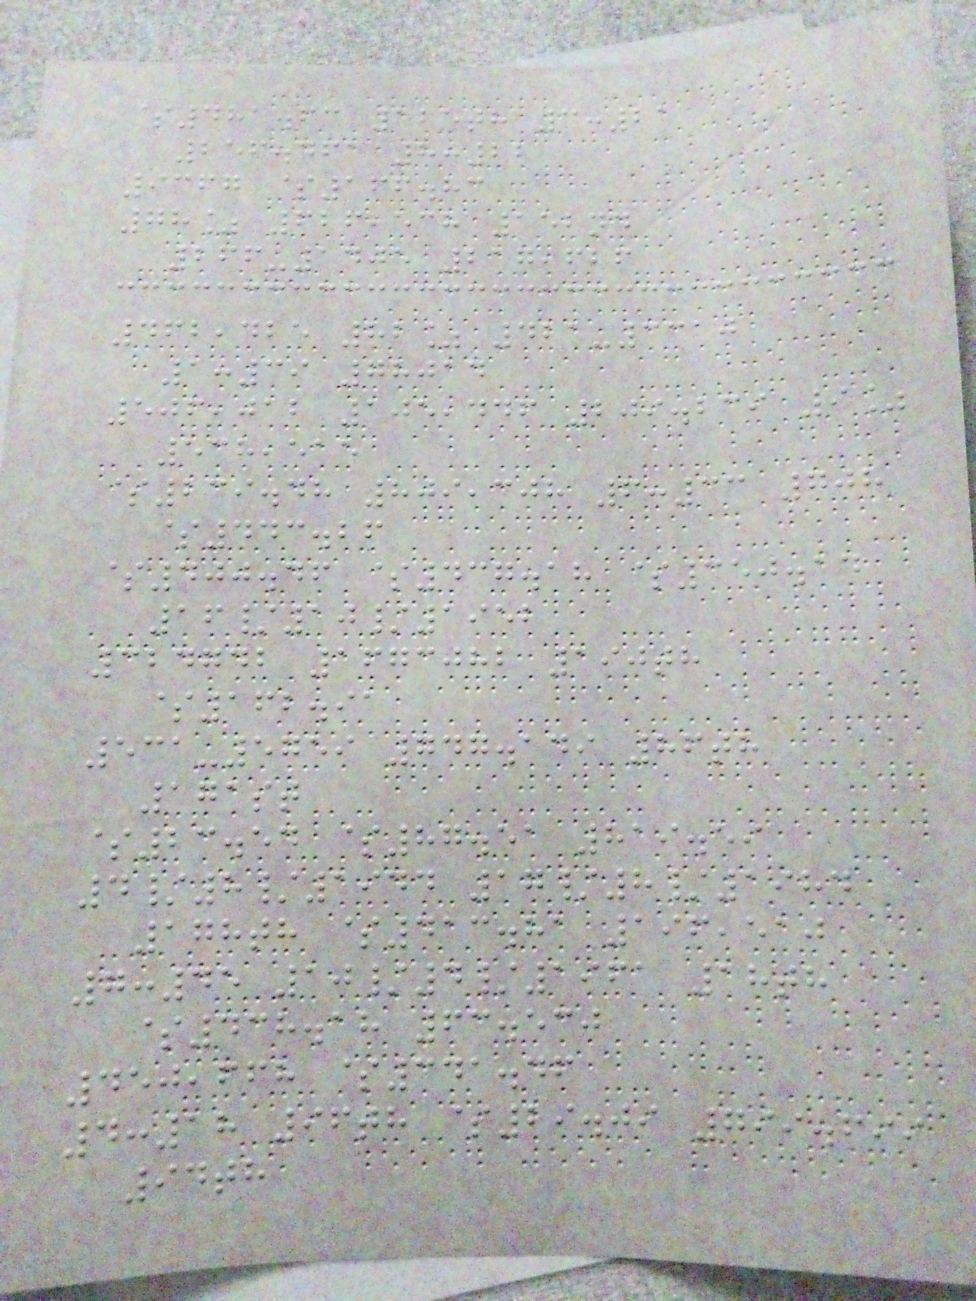$481.63 125th 3:21
256.461 8:22
9367 $166.83
78% 626,538 152nd
266-1405 217,626
462,425 82% 421-3310
1:39 78014
506,012 105,446 209.239 9%
538,515
$239.48 809,308 6:33 708
$443.26
$400.46 $437.18 $350.14
16/10/1952
324742 1673082 190th
$162.91
531-5759 747.149 86th
171st
$23.54 $87.51 819.59
4/8/1944 17/8/1984
178th $413.81 196,510
7:45 10/4/1961 18th
$438.18 63.530
450,668 $341.46
4:18 96th $29.09 799.699
94th
